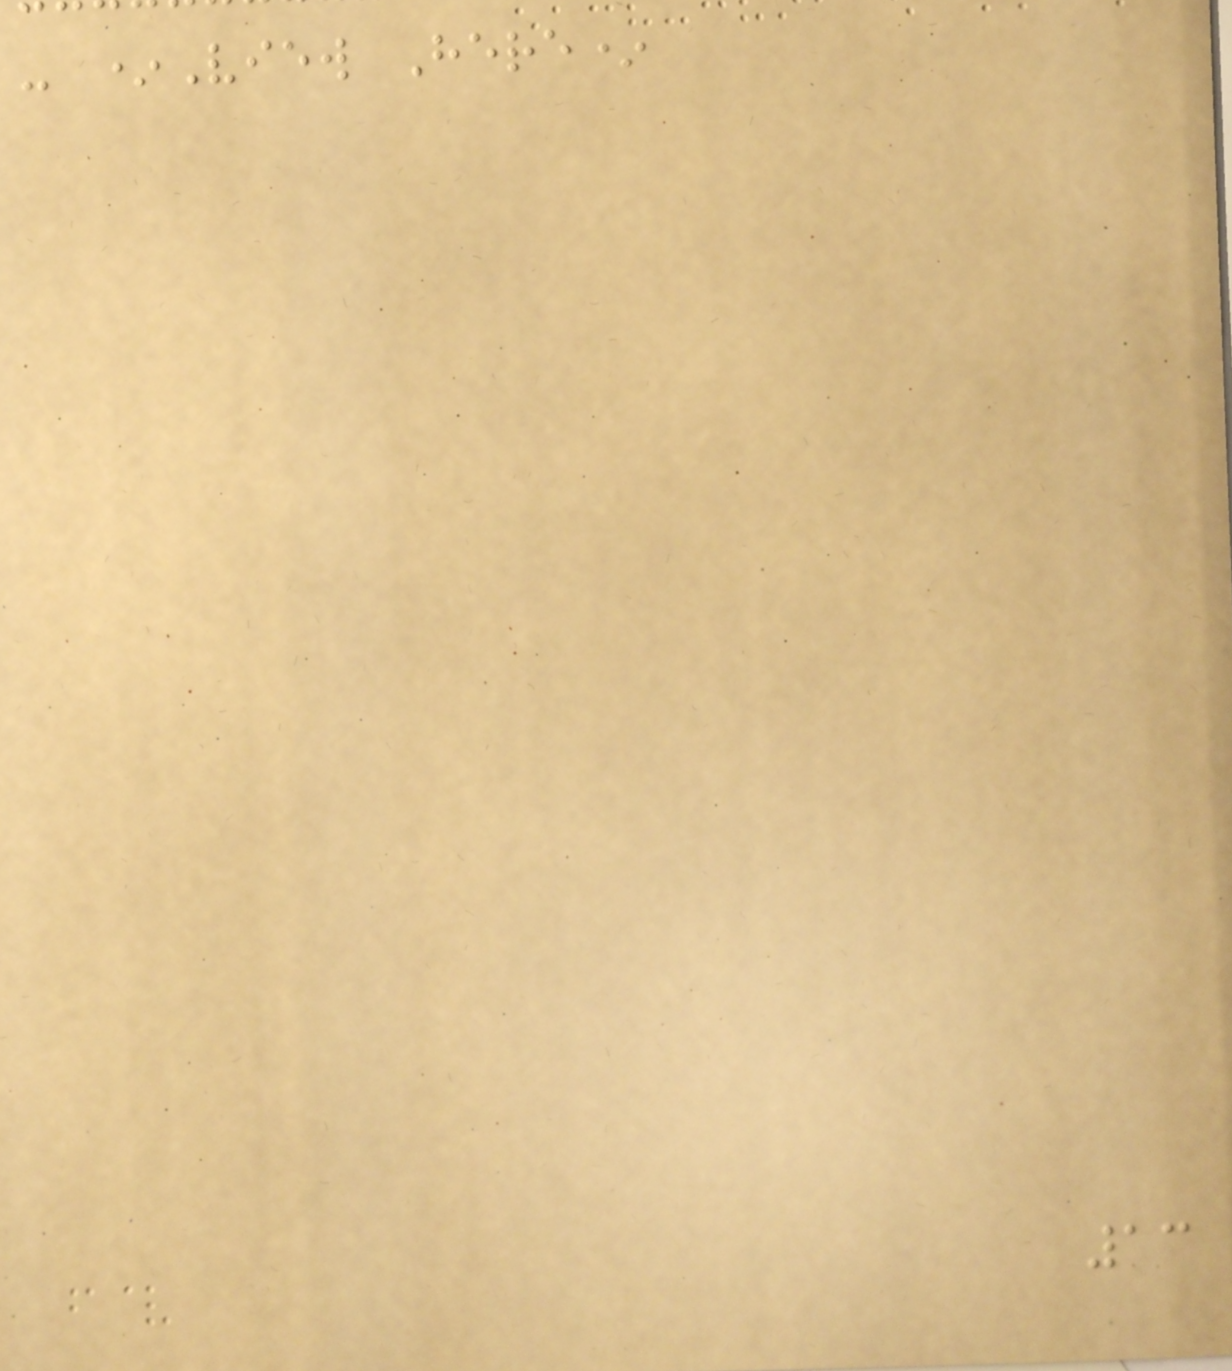- *View Here*
13
